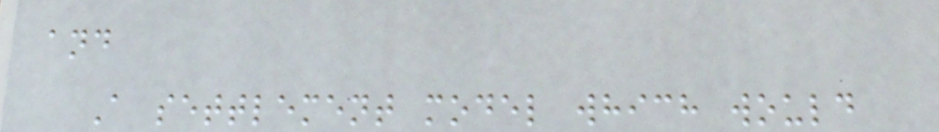and
A settlement model which would
